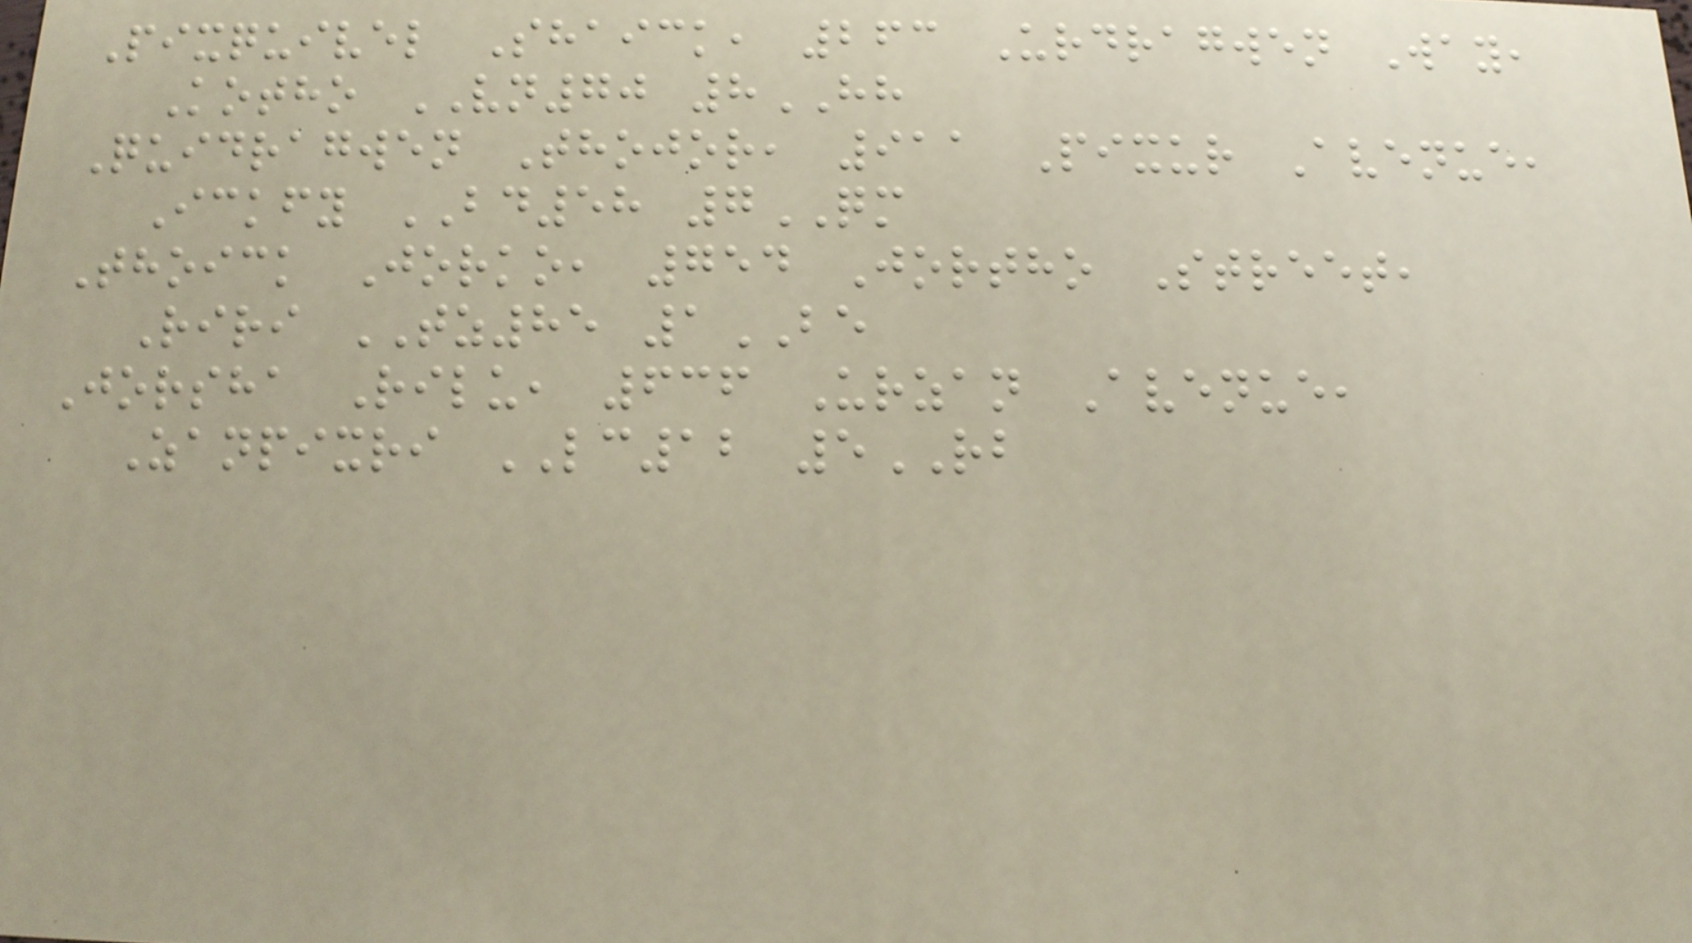Pixquivel Shaick, 263 Urdragwen Way,
Kotho VN70 8HH
Quidragwen Thojor, 911 Pixur Avenue,
Ickfy BD58 7QM
Thoick Jorko, 754 Jortho Street,
Riri TZ85 1BE
Jorsha Rilu, 636 Urzan Avenue,
Zanpixri LC12 5RB
